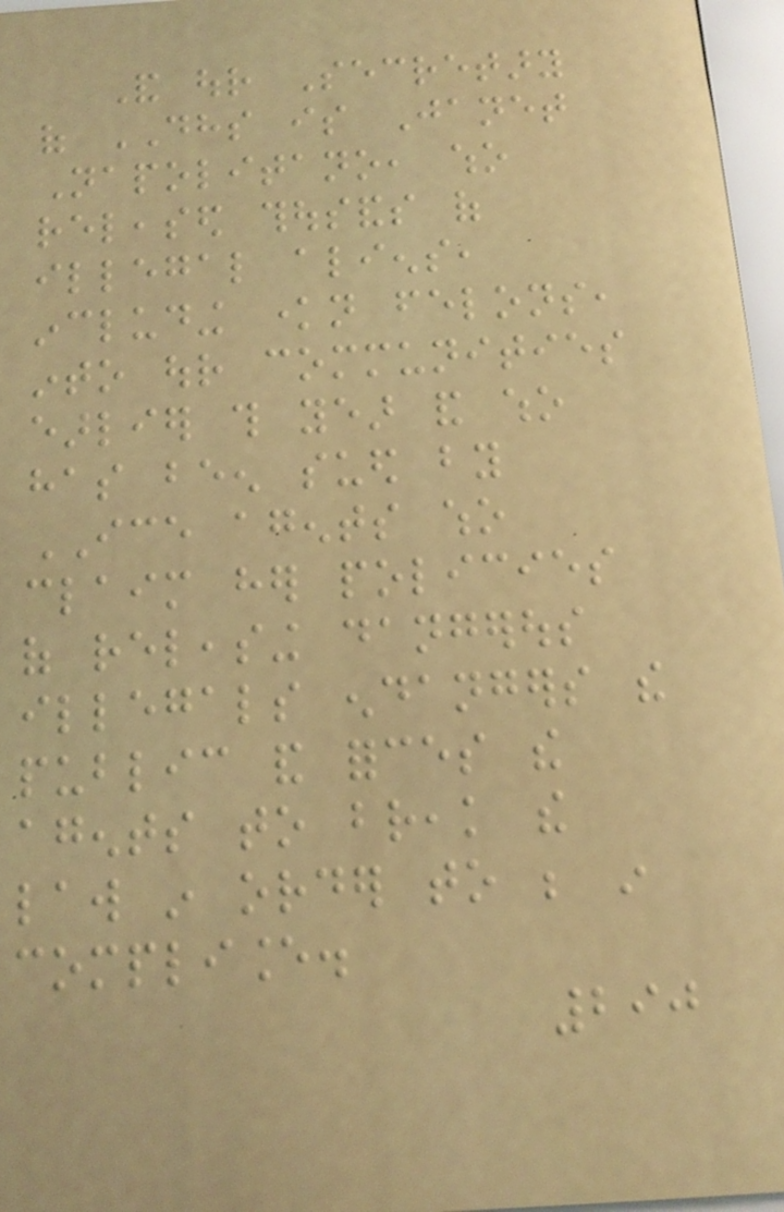And our Secretary
of DHS is Janet
Napolitano, who
released thousands of
illegal aliens,
including known felons,
into our communities
earlier this year and who
has been sued by
ICE agents who
claim her policies
of releasing dangerous
illegals endangers the
public and forces the
agents to break the
law in order to be in
compliance.
290
